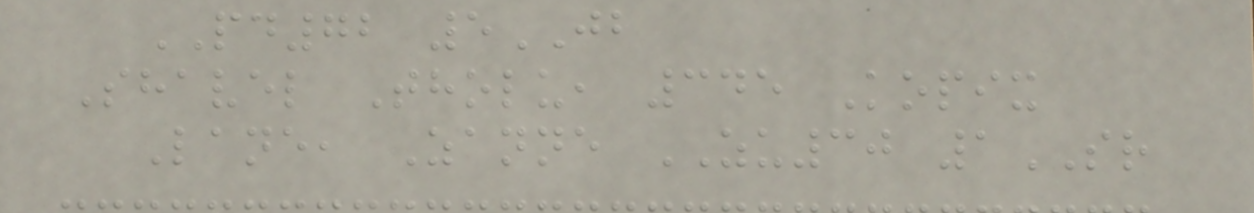PD72 5JB
Shavel Tholu, 345 Kopix
Lane, Zanne ZU30 1SR
